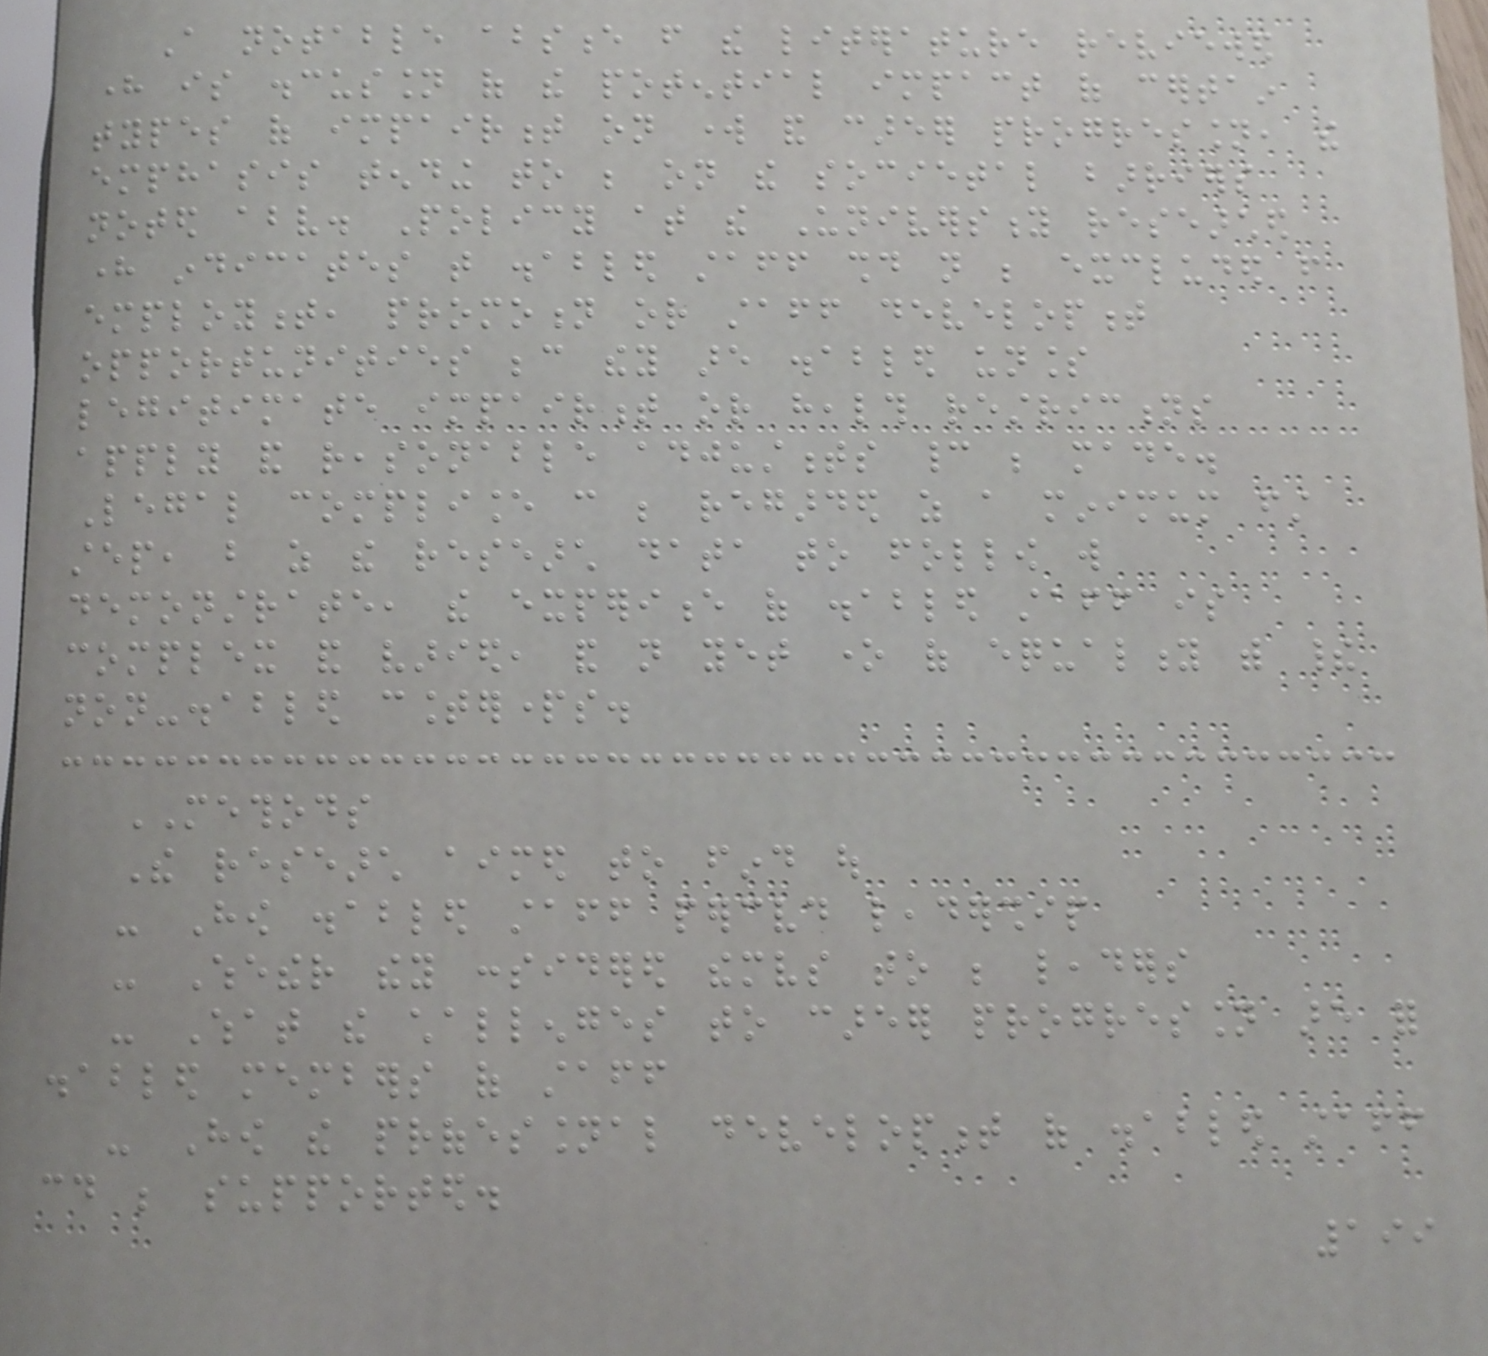A notable absence from the literature reviewed
here is discussion of the potential impact of certain
types of impairment on work and career progression, the
emphasis tending to be on the societal barriers
noted above. Policy at the University researched
here indicates that disabled staff should not be excluded from
employment, promotion or staff development
opportunities because they are disabled unless
legitimate impairment or health restrictions
apply and reasonable adjustments cannot be made.
Legal compliance can be regarded as a minimum first
step, but as the research data to follow will
demonstrate, the experience of disabled staff is
complex and varied, and not yet one of equality with their
non-disabled counterparts.
METHODS
The research aimed to find out
- How disabled staff perceived leadership
- Whether they considered themselves to be leaders
- What the challenges to career progression are for
disabled members of staff
- How the professional development of disabled staff
could be supported.
199
